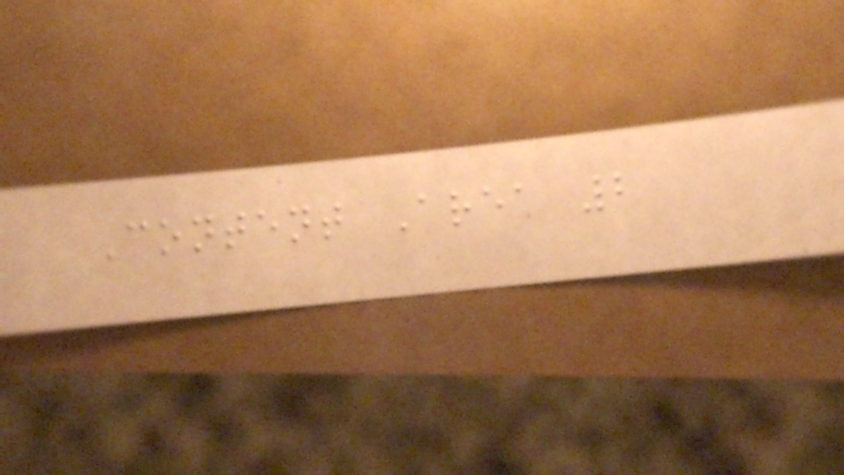Content Area 2
